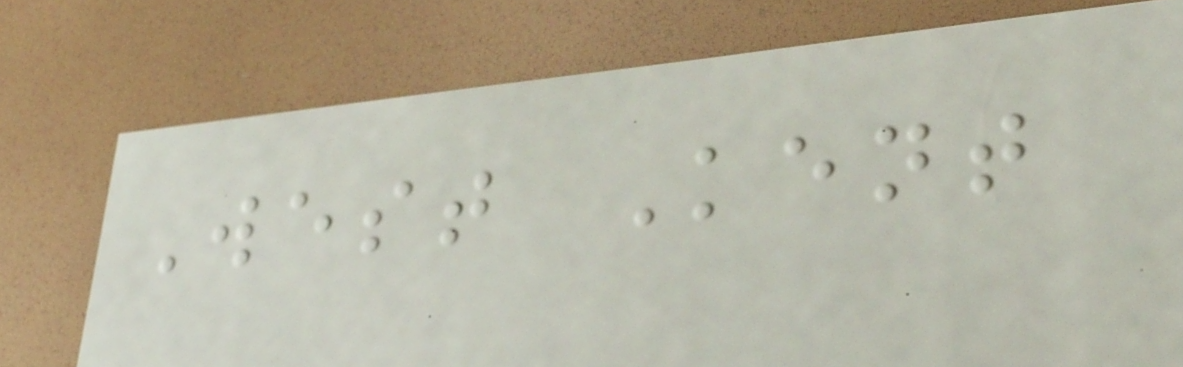West Kent
